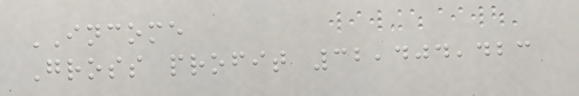INCOME
Gross profit 32,404,423
